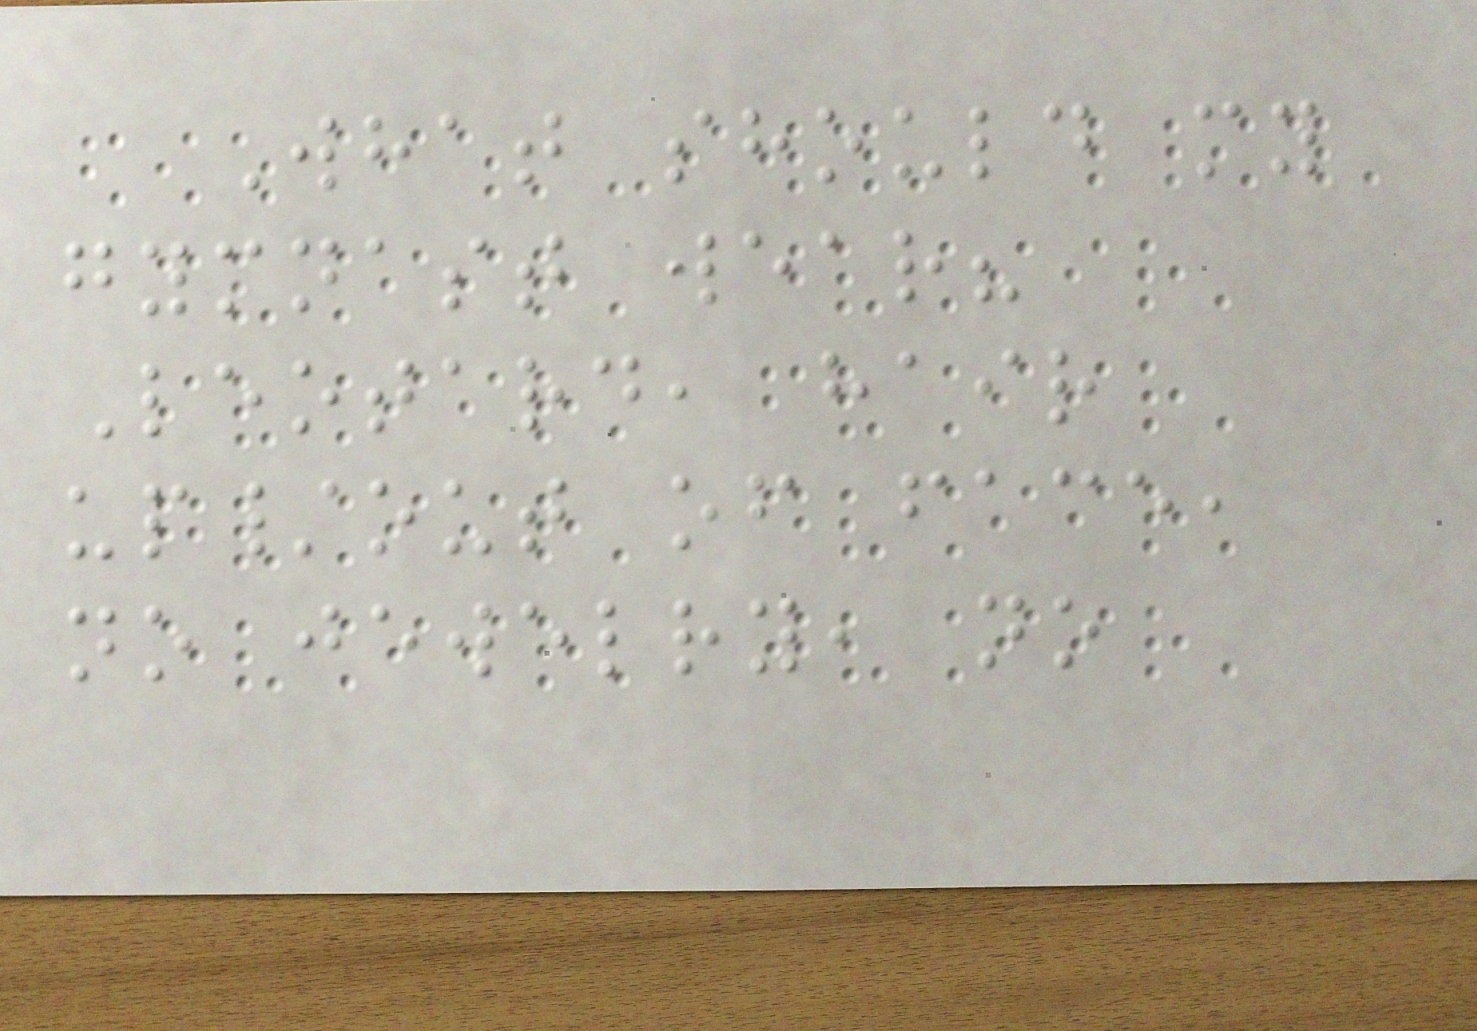What should my
gymnast wear?
Leotard, hair
up/out of face,
no jewelry, no
